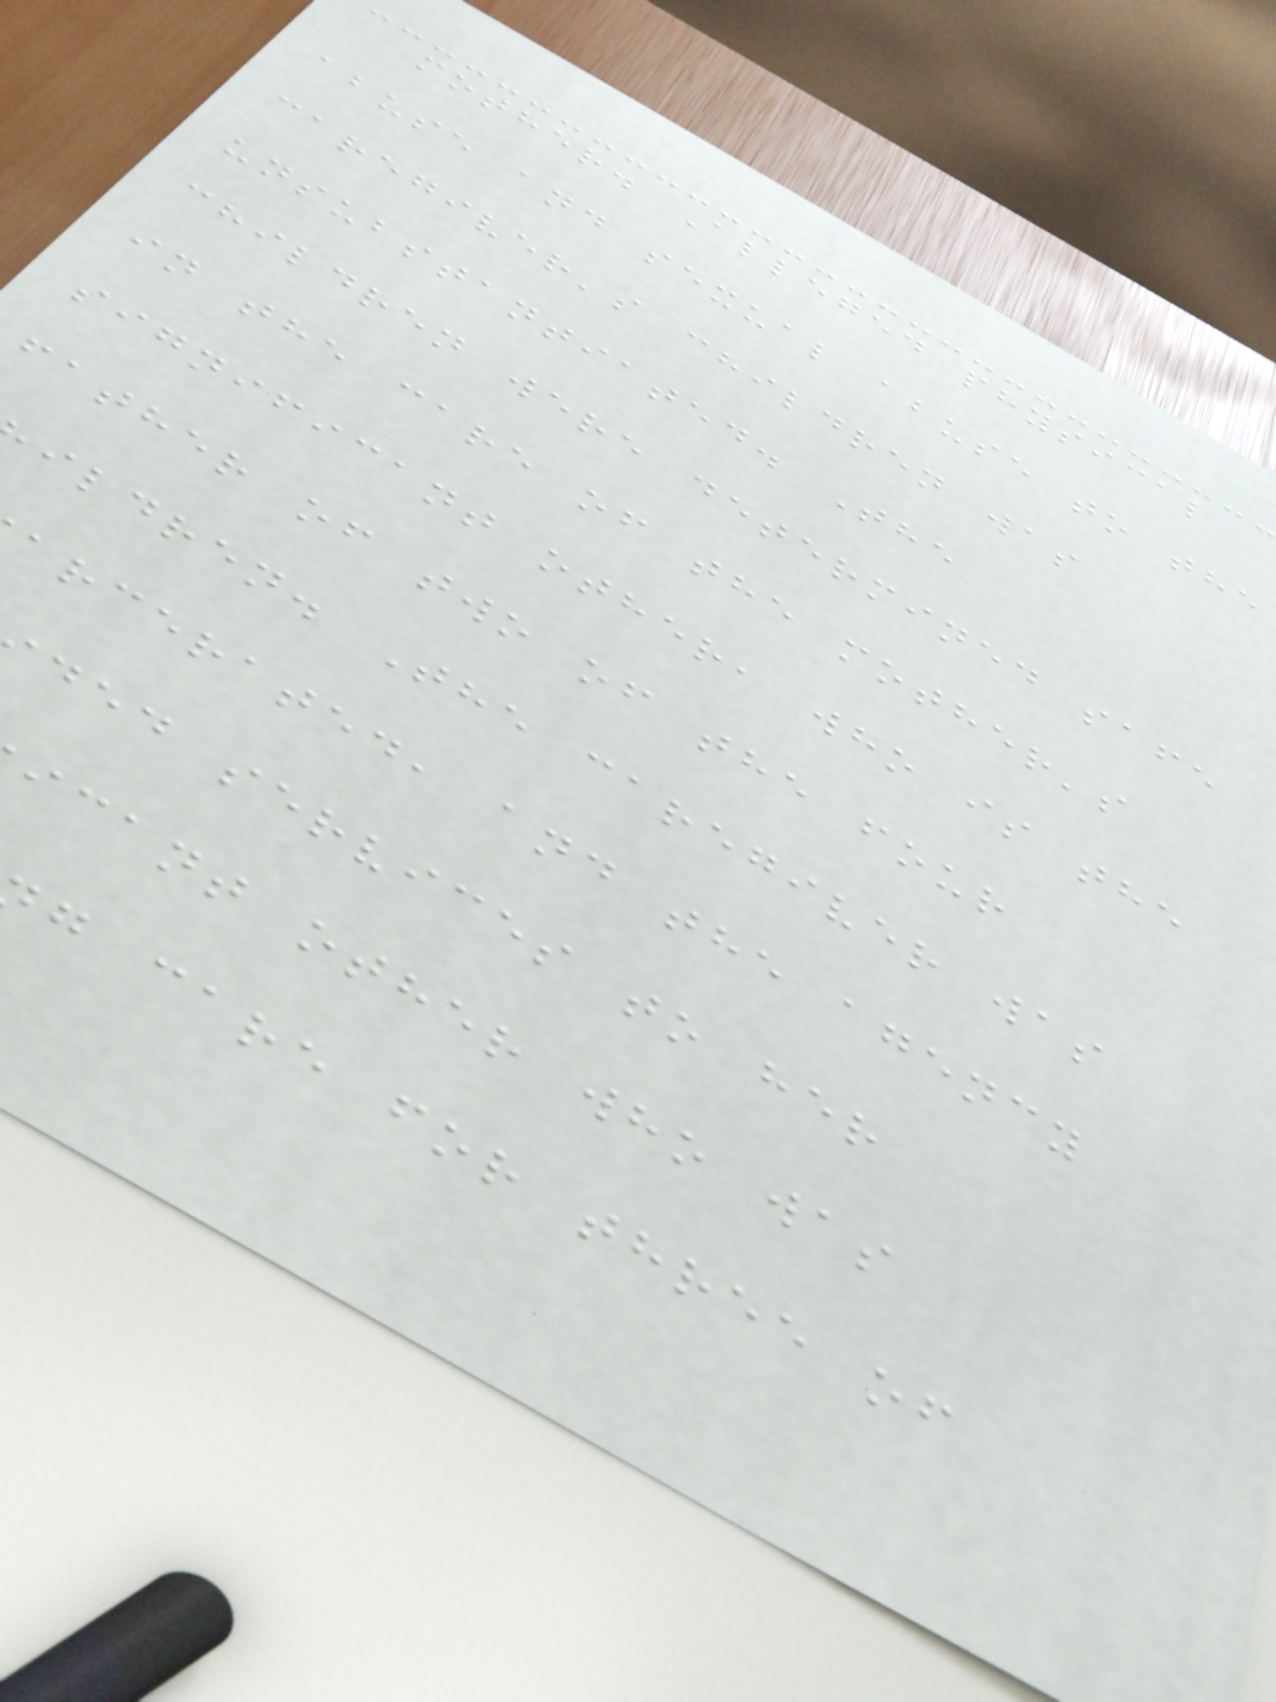mother. Alleged physical
abuse and sexual abuse to the
caregiver's children was
unsubstantiated. The
children were determined safe
in the care of the mother's
significant other, who is the
father of two of the four
ildren. The caregiver was
arcerated, and the agency
ded services to her
icant other who was
g care for three of
